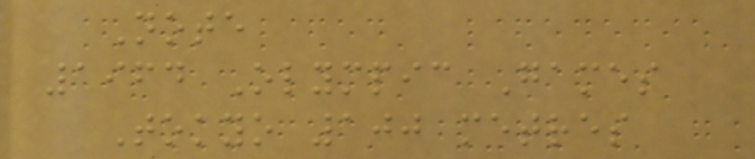Note
1964 Olympic Games
Tokyo 100 metres
